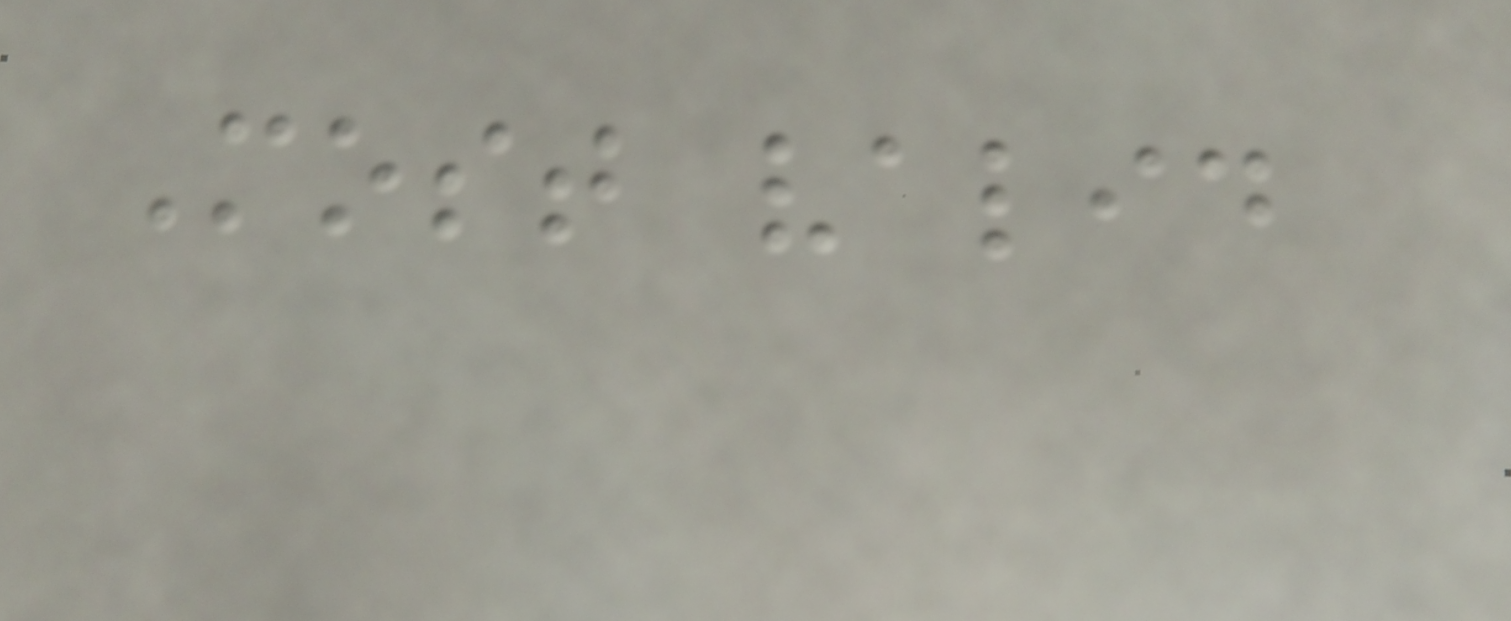Most valid
